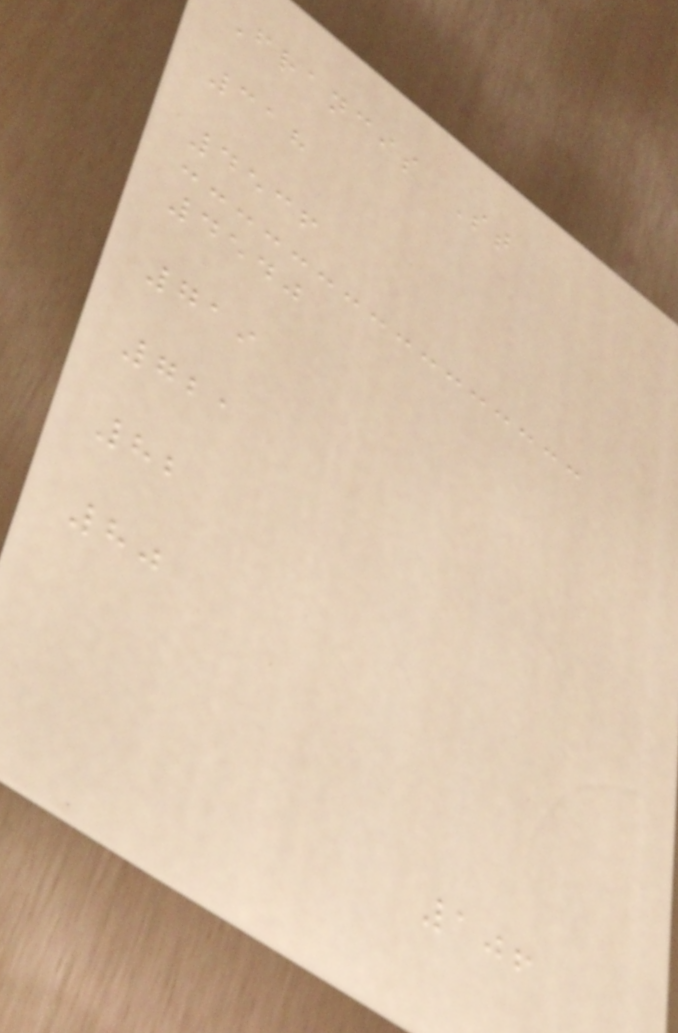Francis St
318
4536
4540
719
721
82
80
106
